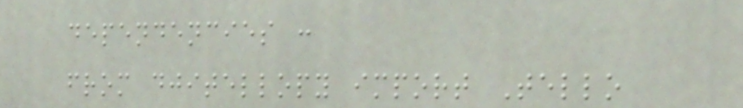dependencies :
from djitellopy import Tello
